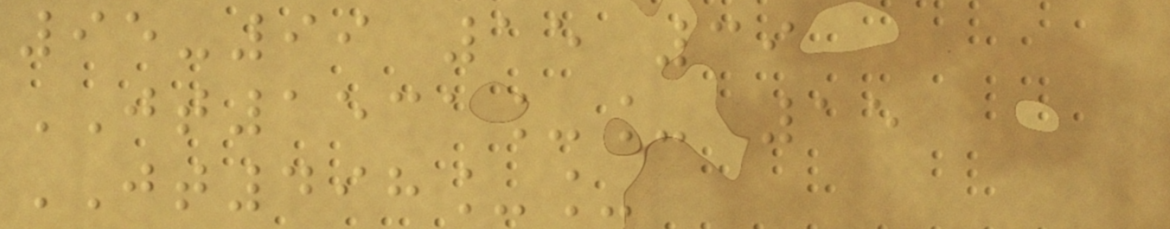95-99 15 39
JT1531__ 15
JT498__
